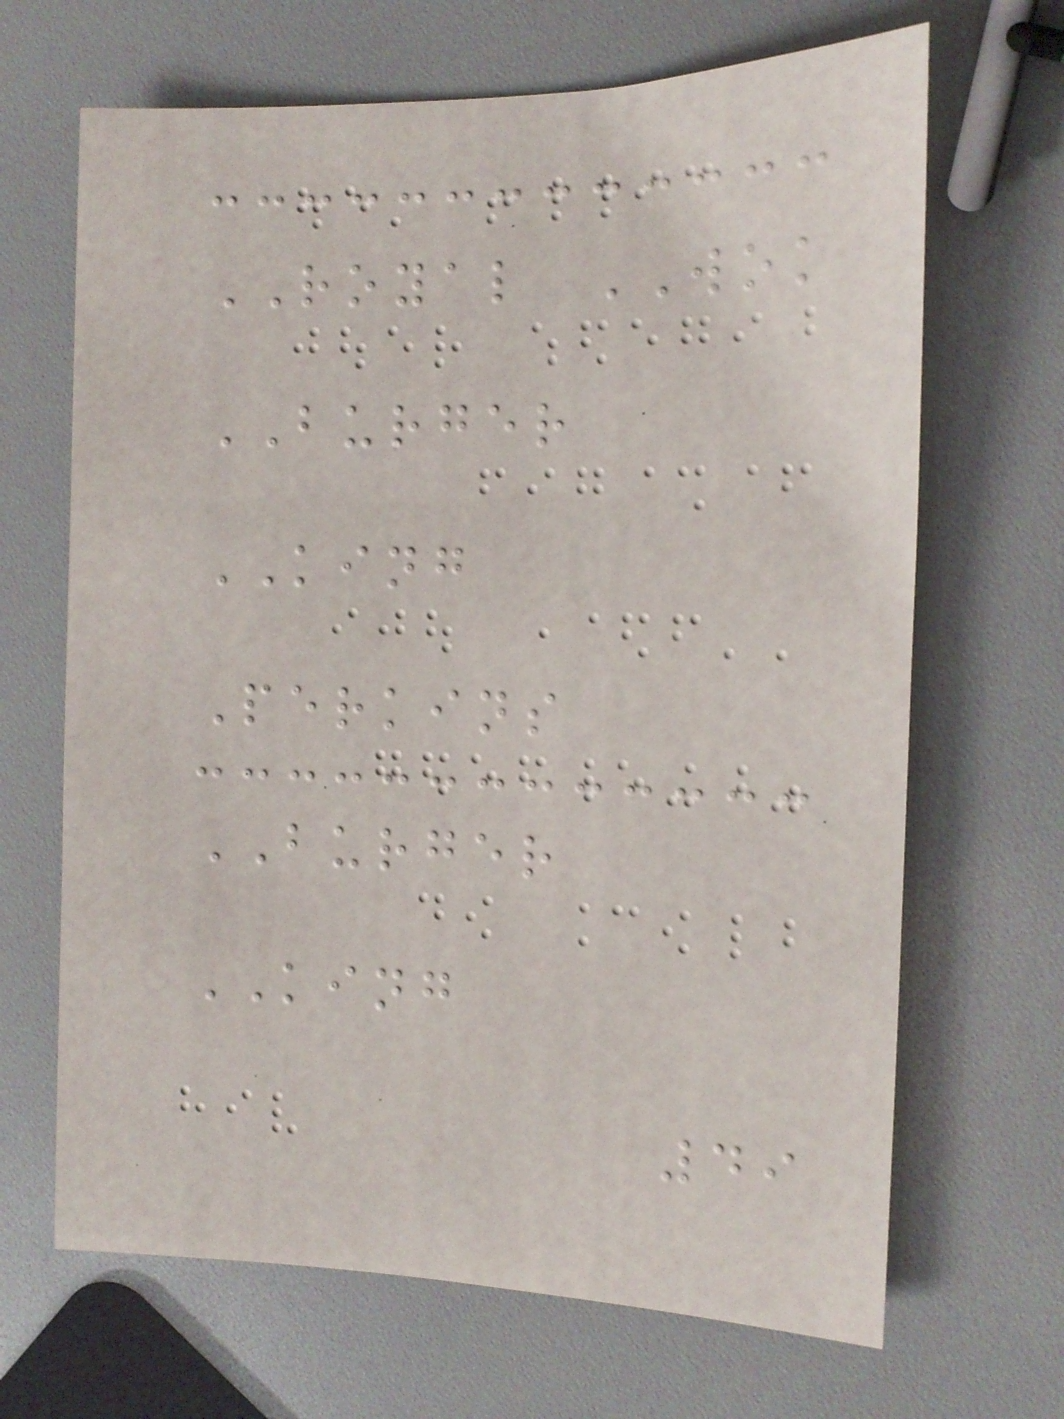ROYAL WOK
BURGER
KING
Perkins
BURGER
KING
49
